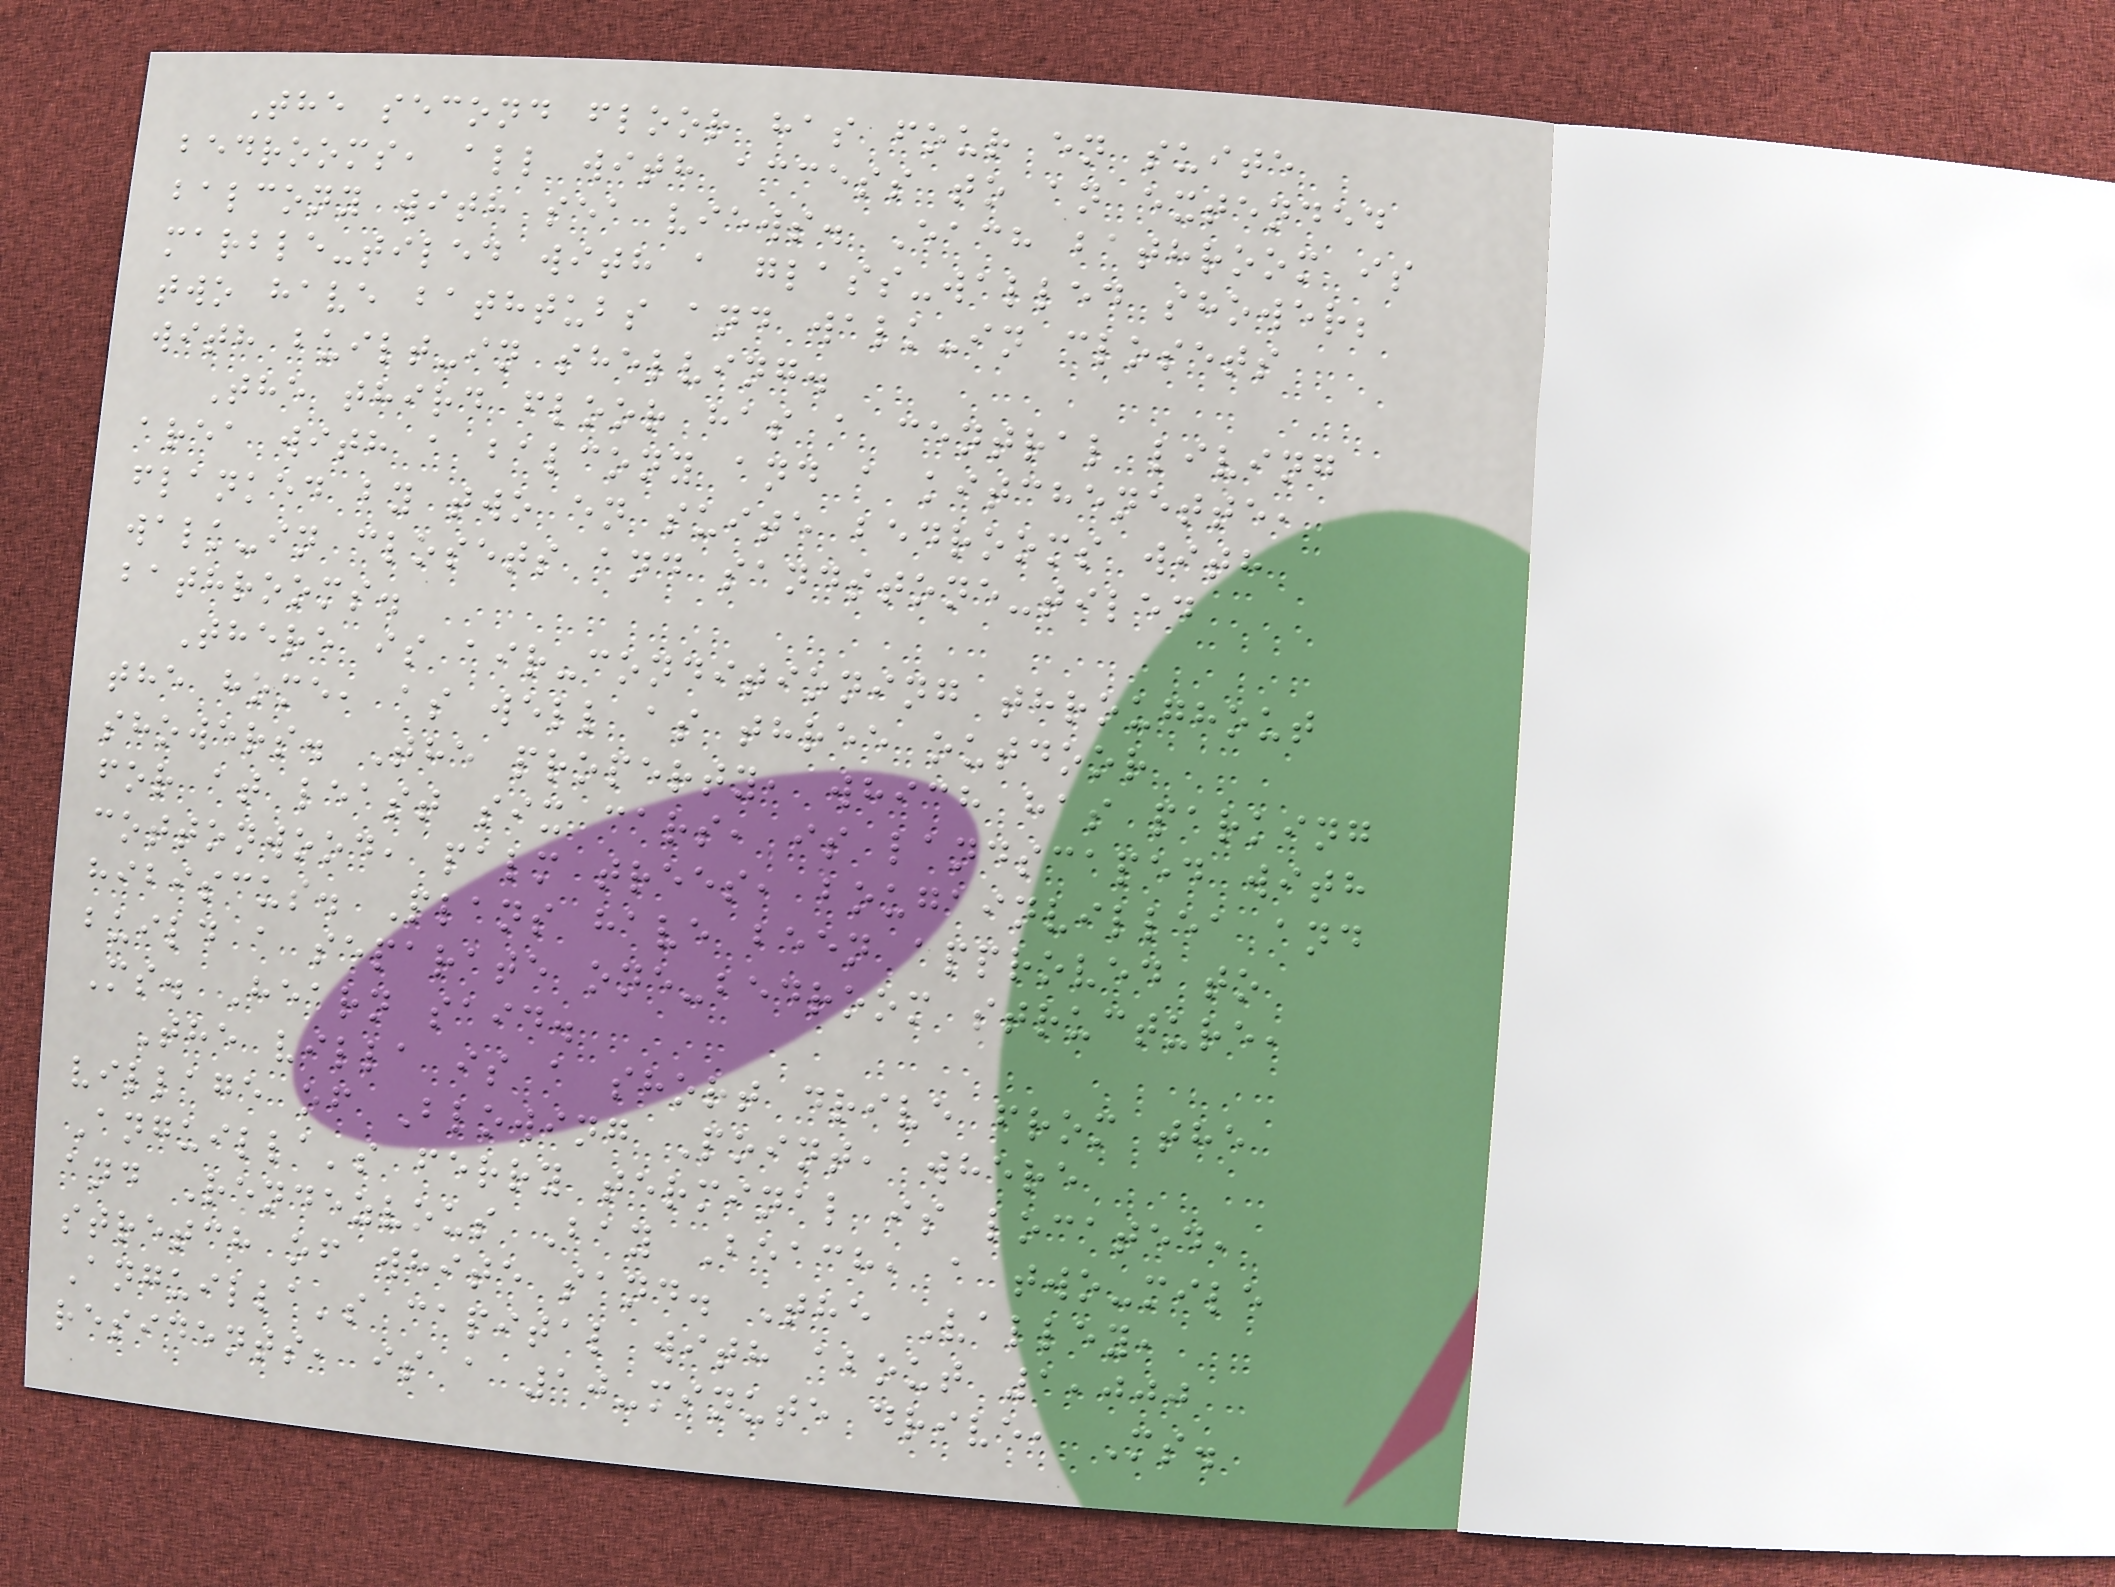The second floor has four en suite
bedrooms, all with access to an extended
balcony with sea views. Each bathroom is
marble-tiled with a glass-walled shower;
two have bathtubs and walk-in closets
with built-in shelving.
The third floor has a central living
area with a balcony and a kitchenette,
flanked by two en suite bedrooms with
walk-in closets and sandstone-tiled
bathrooms.
There is air-conditioning throughout
the home, as well as three outdoor
showers. The property, which has parking
for at least six cars, is landscaped with
cottonwood, palm trees, bougainvillea and
hibiscus. Plans have been approved to
build a separate one-bedroom structure,
Ms. Hearn said.
The villa is a short drive from the
village of Blowing Point, where
Anguilla's ferry terminal is located,
and Rendezvous Bay Beach, a two-mile
stretch of white sand. The Valley,
Anguilla's capital with about 1,000
residents, is a 10-minute drive, Ms.
